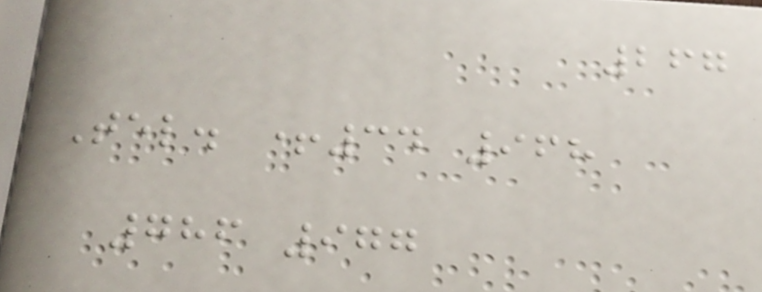267
Tel. +34 968
786 977
